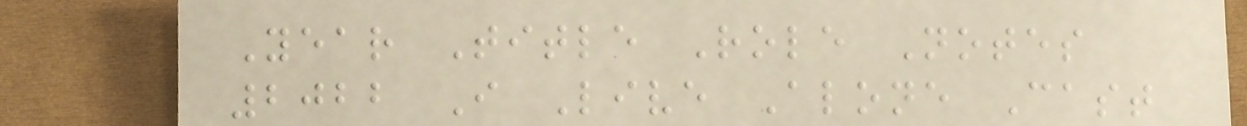Year Title Role Notes
2022 I Live Alone Cast
